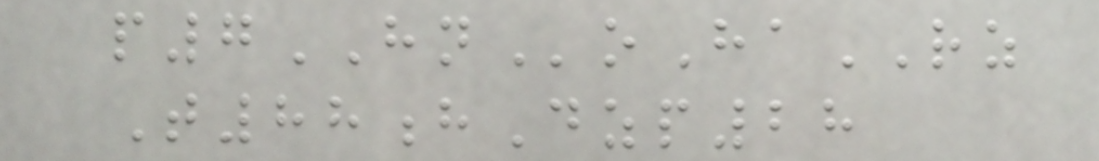p7HNoHaRZ
T88hDzp28
